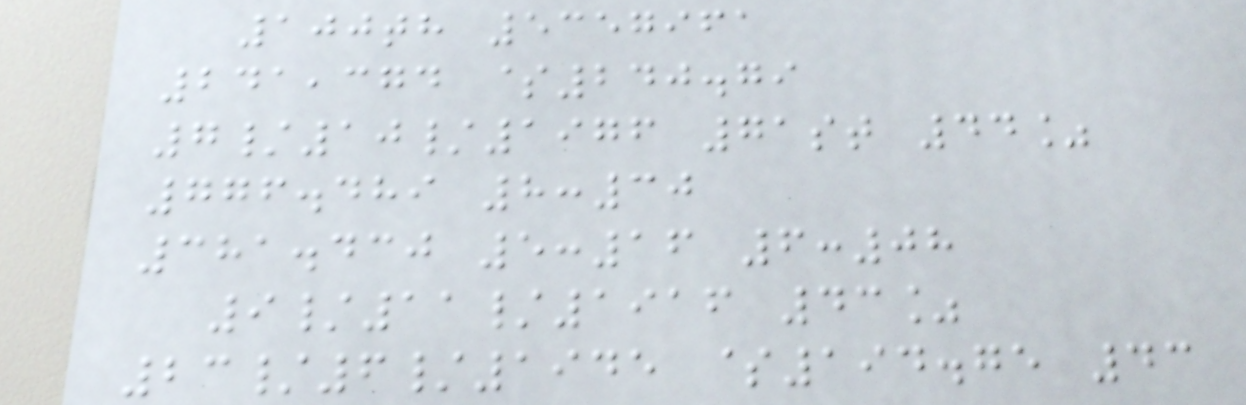100th 5357961
241,374 $240.79
7/10/1976 71st 44%
776.489 8:30
381.430 5:16 6:08
9/11/1916 43%
23/6/1945 $194.75 43
